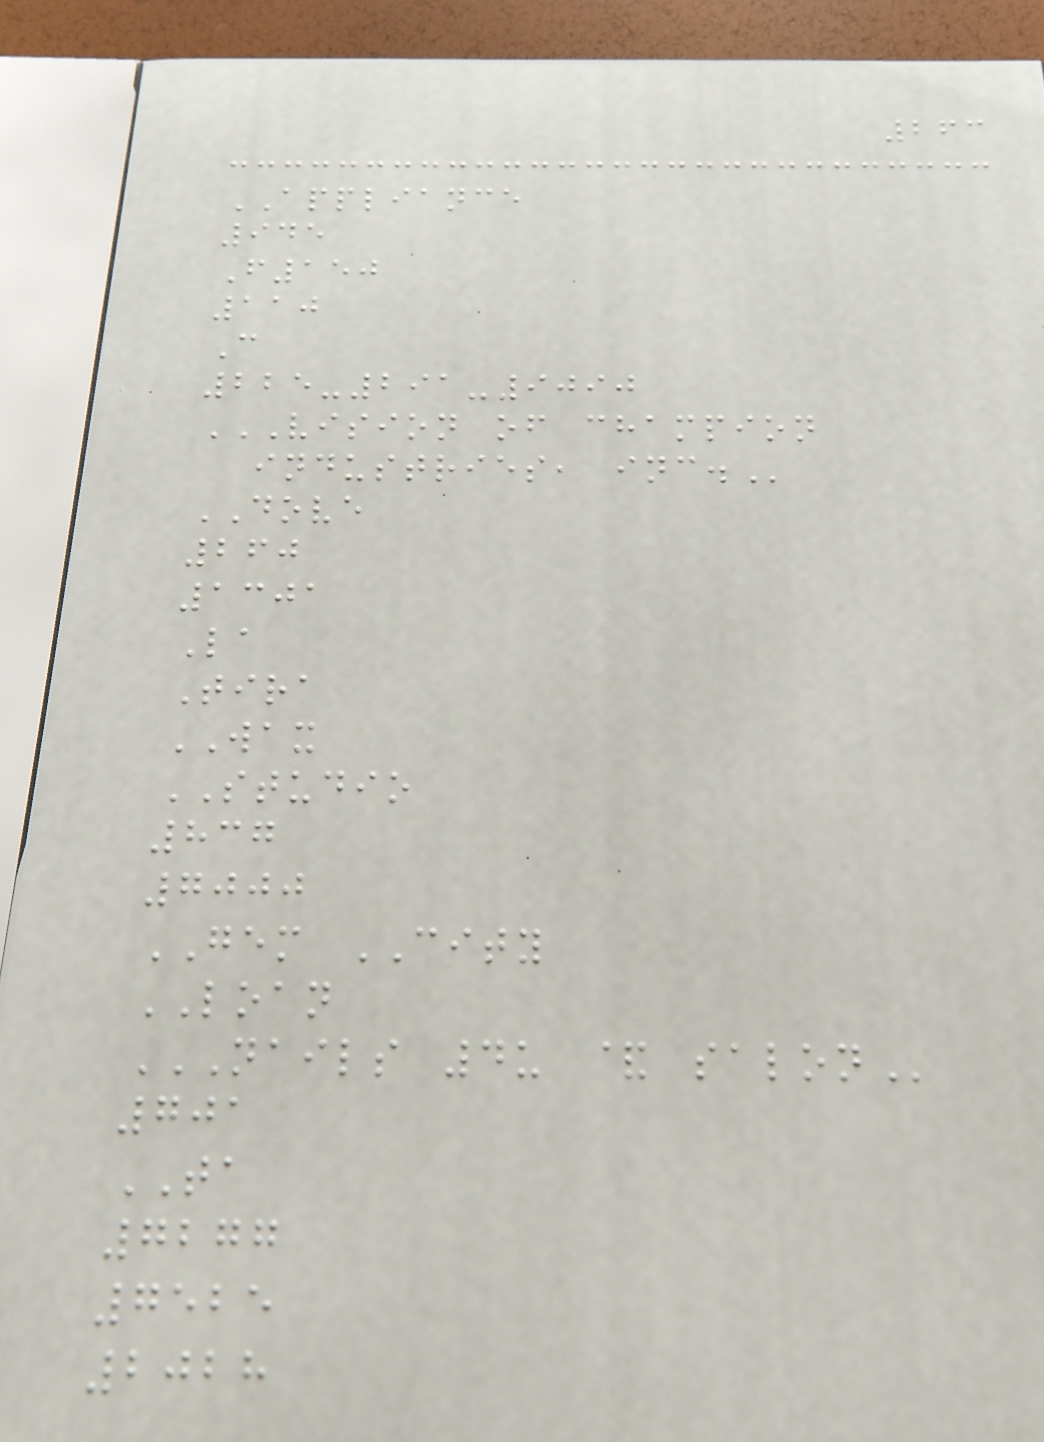263
APPLIANCE
945
F150
110
C
225-291-9090
VISION OF CHAMPION
INDUSTRIES, INC.
DOVE
260
1301
La
Tira
WAX
STUDIO
837
7000
GEM CITY
LOAN
NAILS 4U & SALON
701
TA
7277
7525
2028
